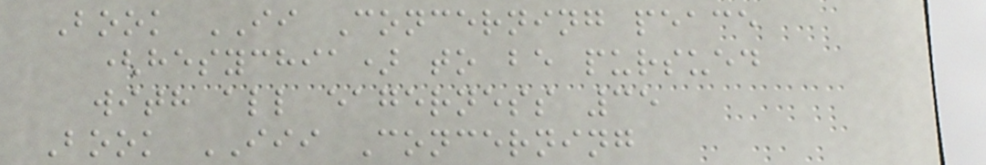Book II Concerning peace
(hesychia) to be pursued
with all eagerness 35
Book III Concerning
